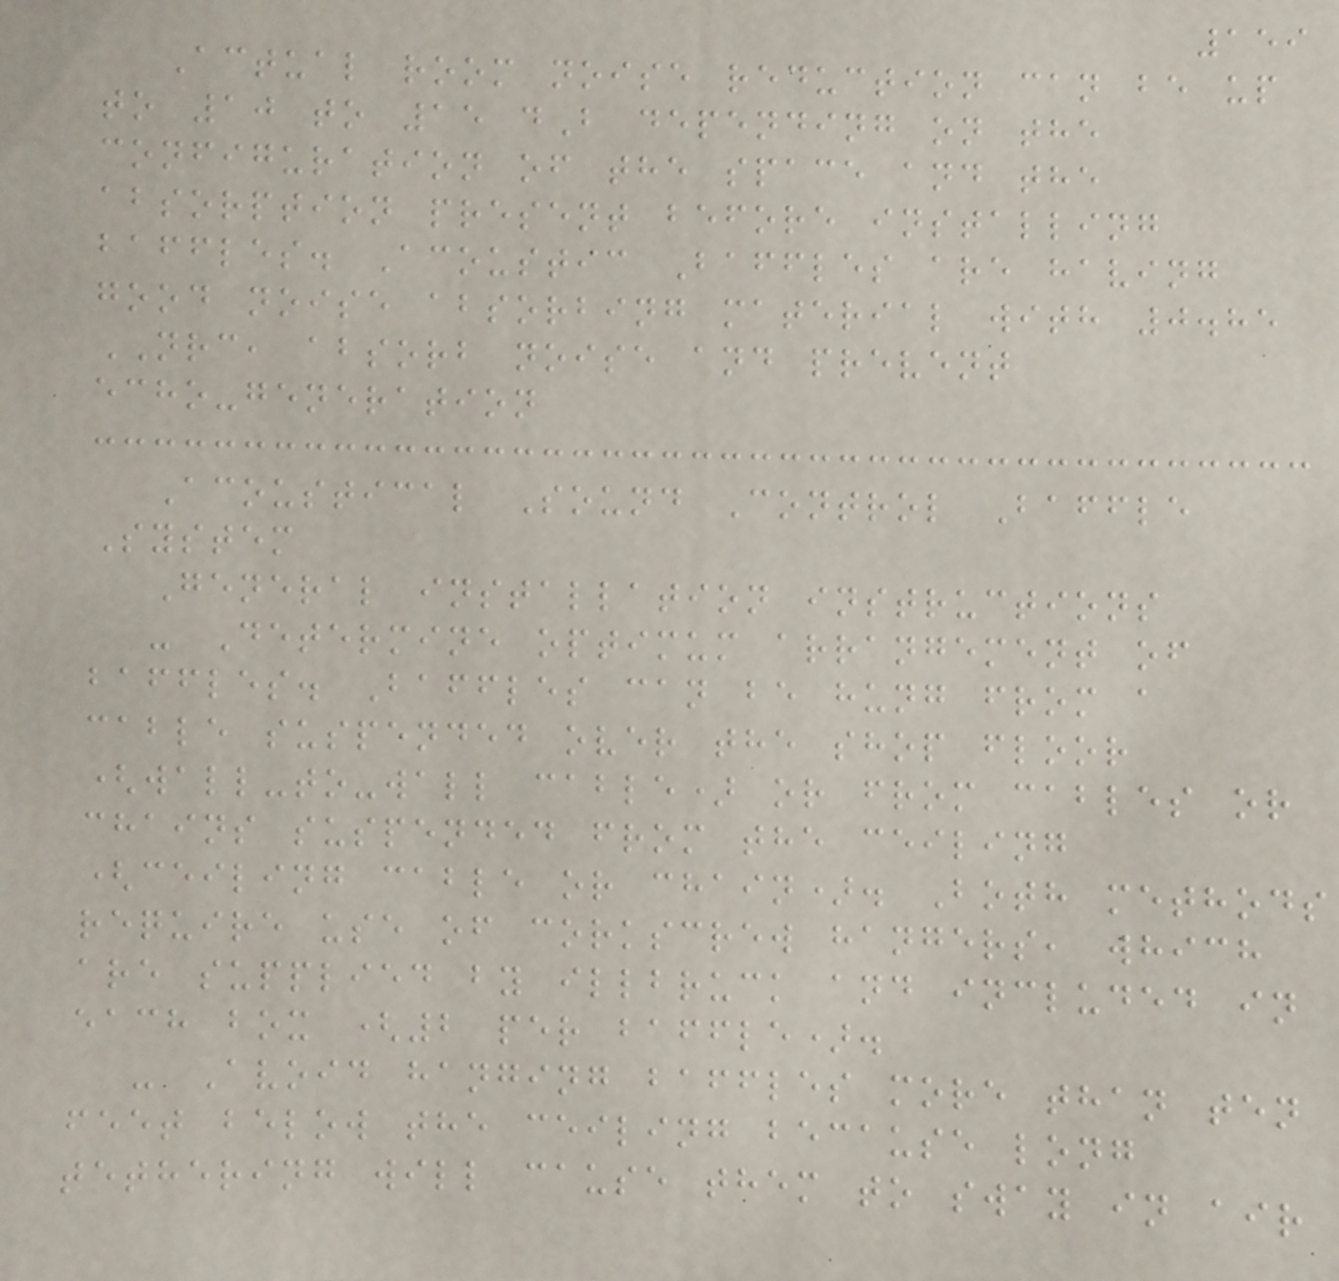159
Actual room noise reduction can be up
to 10 to 15 dB depending on the
configuration of the space and the
absorption present before installing
baffles. Acoustic Baffles are having
good noise absorbing material with 0.85
NRC, absorb noise and prevent
echo-generation
Acoustical Sound Control Baffle
System
General installation instructions
- Determine optimum arrangement of
baffles. Baffles can be hung from a
cable suspended over the shop floor
(wall-to-wall cable) or from cables or
chains suspended from the ceiling
(ceiling cable or chain). Both methods
require use of corkscrew hangers, which
are supplied by illbruck and included in
each box (2 per baffle).
- Avoid hanging baffles more than ten
feet below the ceiling because long
tethering will cause them to sway in air
